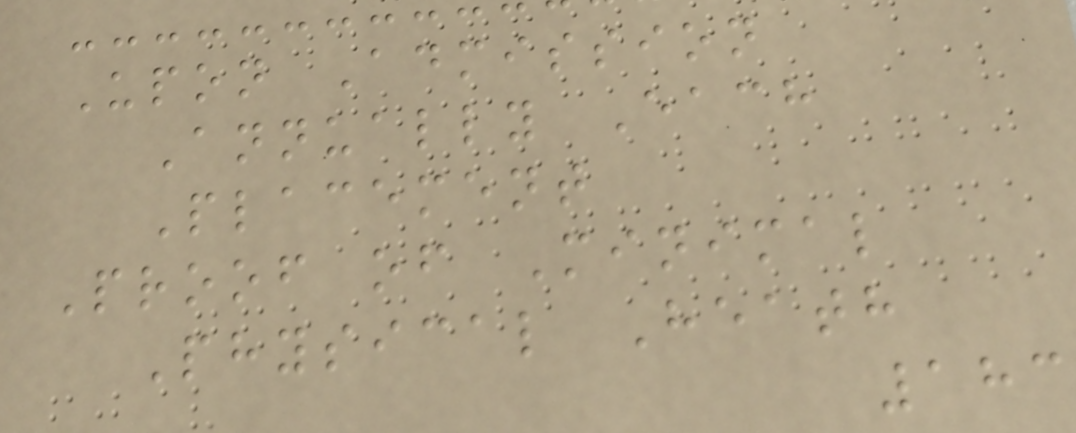Upon Admission
Annually Each
Placement
Proof of Minimal
Physical Heath
183
